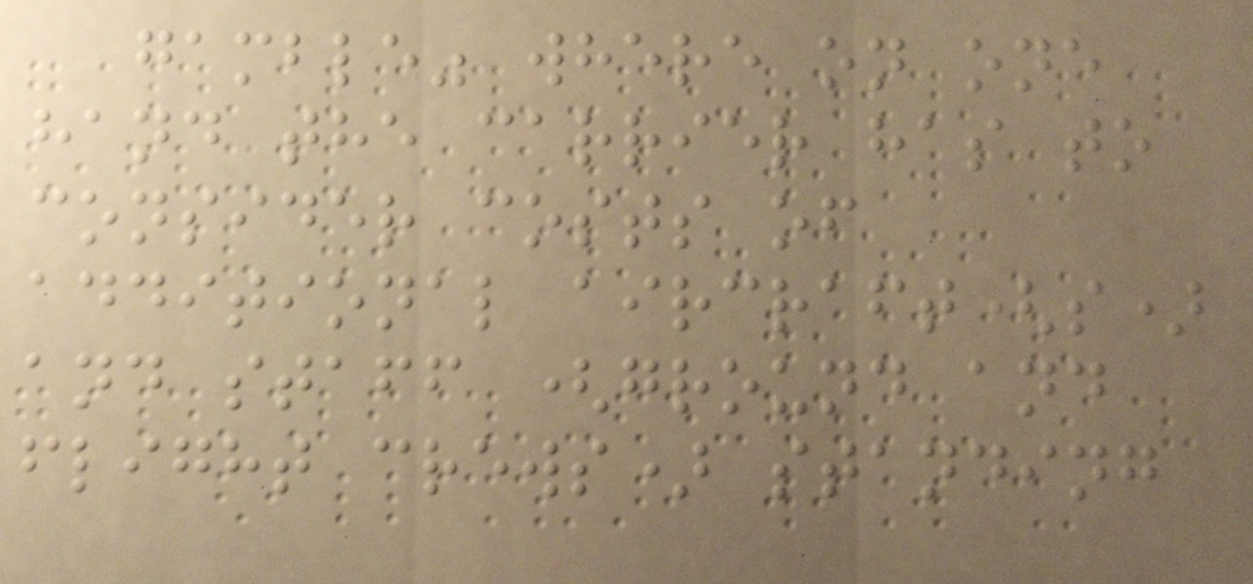gamble" where on one
hand the carrier has to
consider costs of
additional aircraft(s)
and staff (ground and
flight crews) standing
